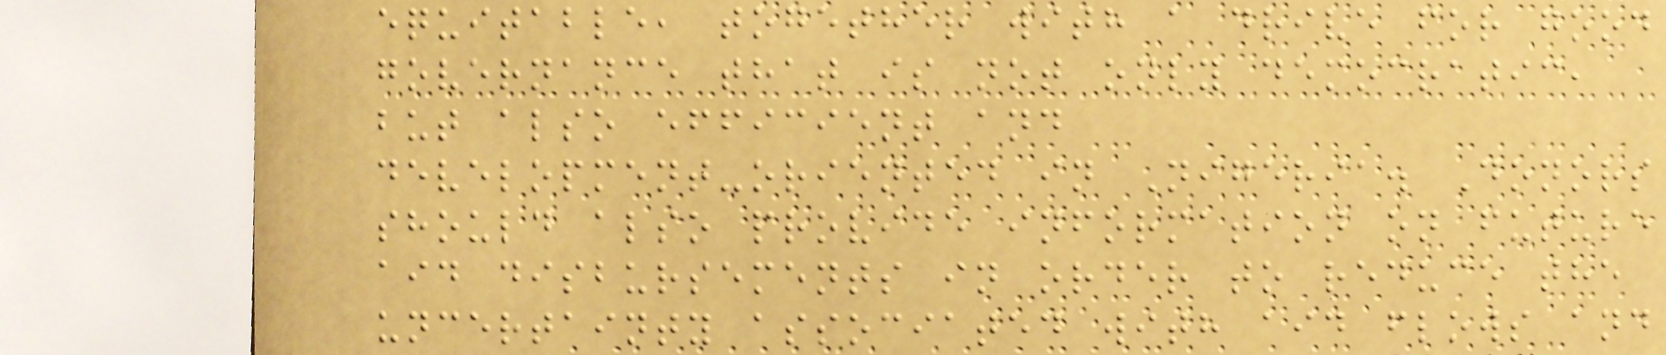equitable, together with a drive for good
governance that is not only democratic,
but also efficient and
development-oriented in Nigeria. Donors
should also provide information on future
aid disbursements in order to reduce the
uncertainty associated with aid flows and
